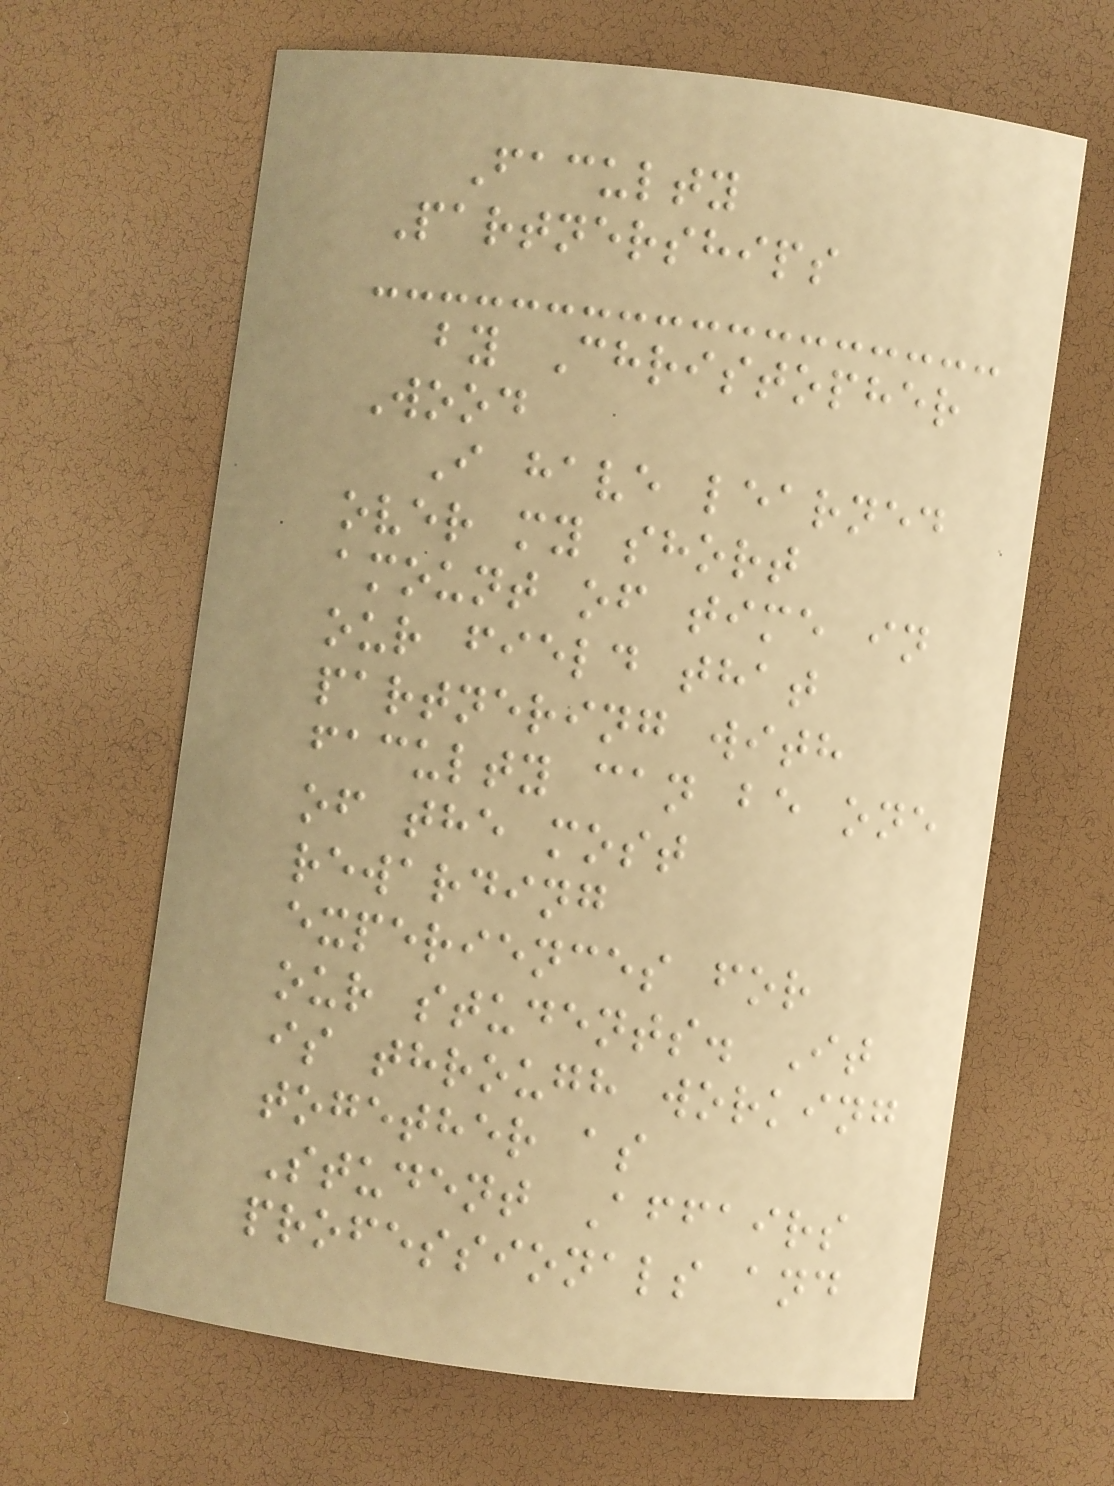Faculty
Partnerships
by Christopher
Wood
I have learned
over my short
amount of time in
our field that
partnering with
faculty can be one
of the most
rewarding
experiences for
our students. It
is through working
together as
Student Affairs
professionals and
